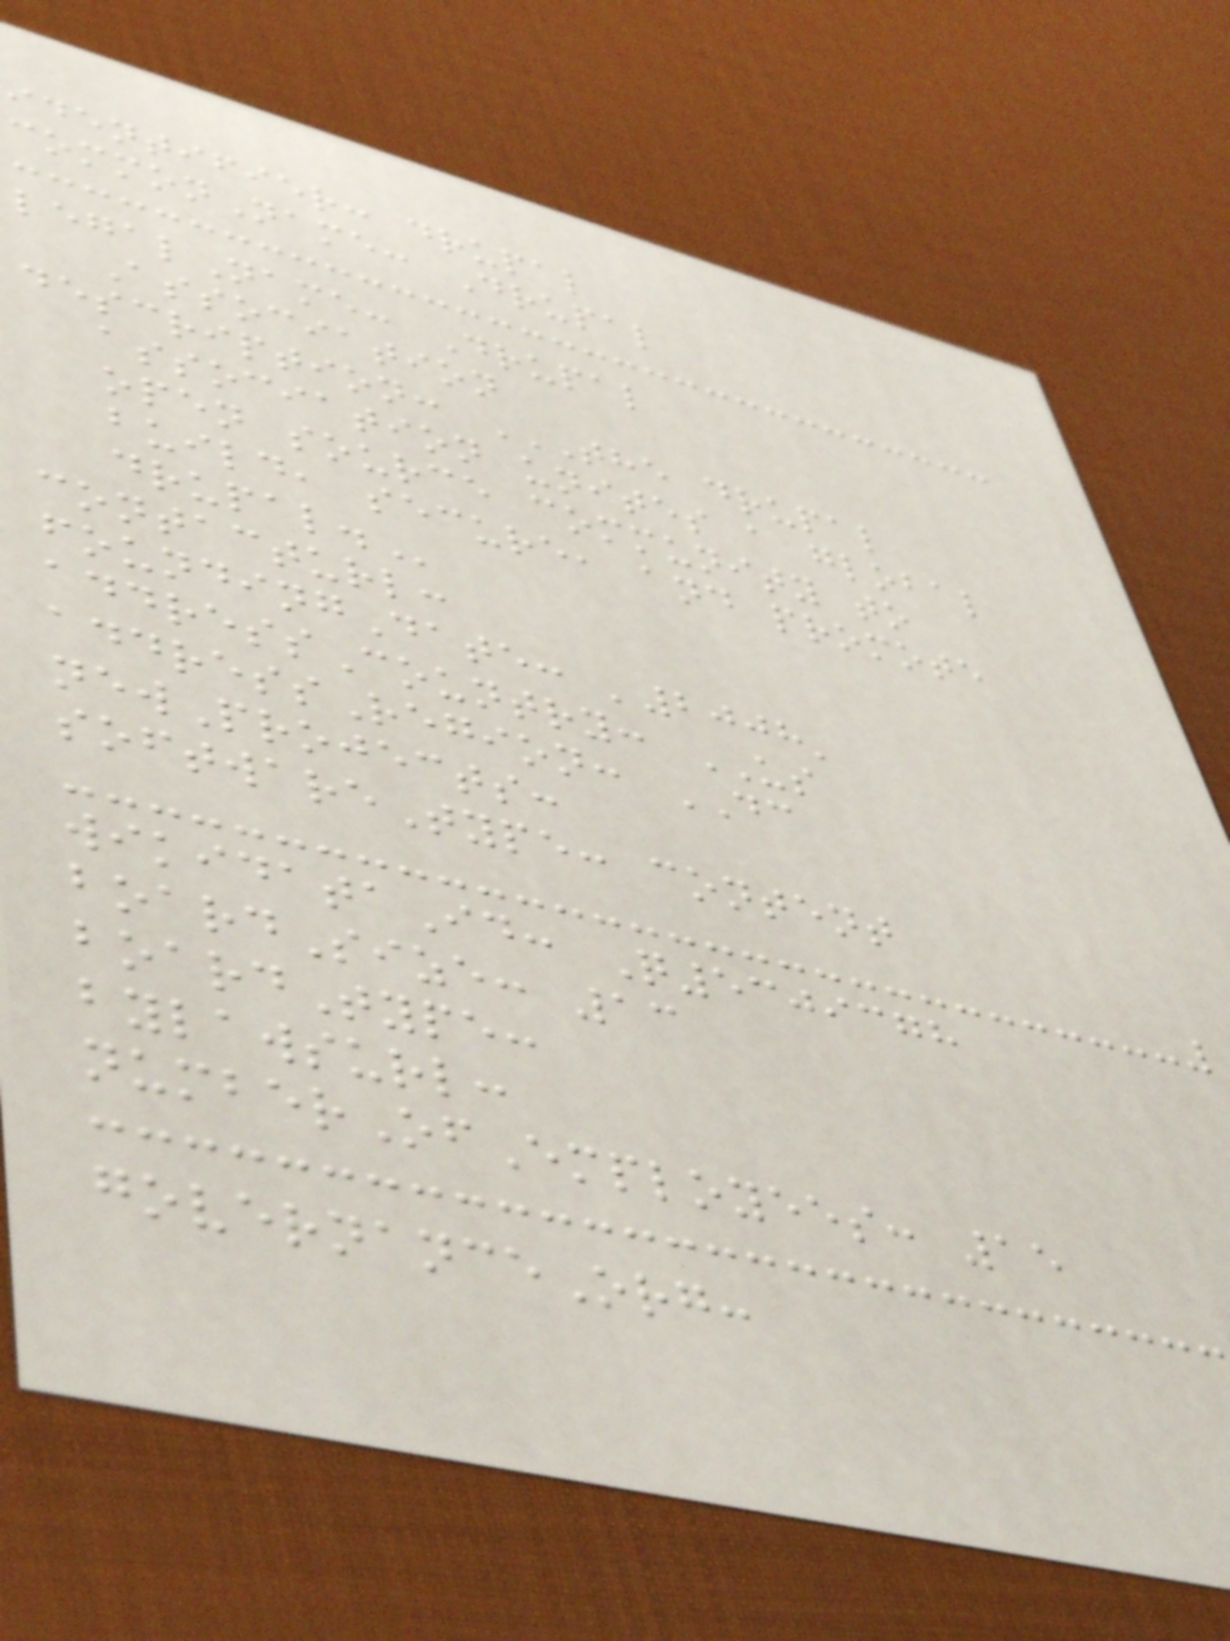identifier: drupal
commonName: Drupal
legalName: Drupal
Association
description: THE DRUPAL
association unites a global
open source community to
build, secure, and promote
contacturl:
foundingDate: '2008'
addressCountry: US
addressRegion: DC
newProjects:
softwareType: content
wikidataId: Q5309378
boardSize: 13
boardType:
bylawsurl:
numberOfEmployees: 15
governanceOrg:
